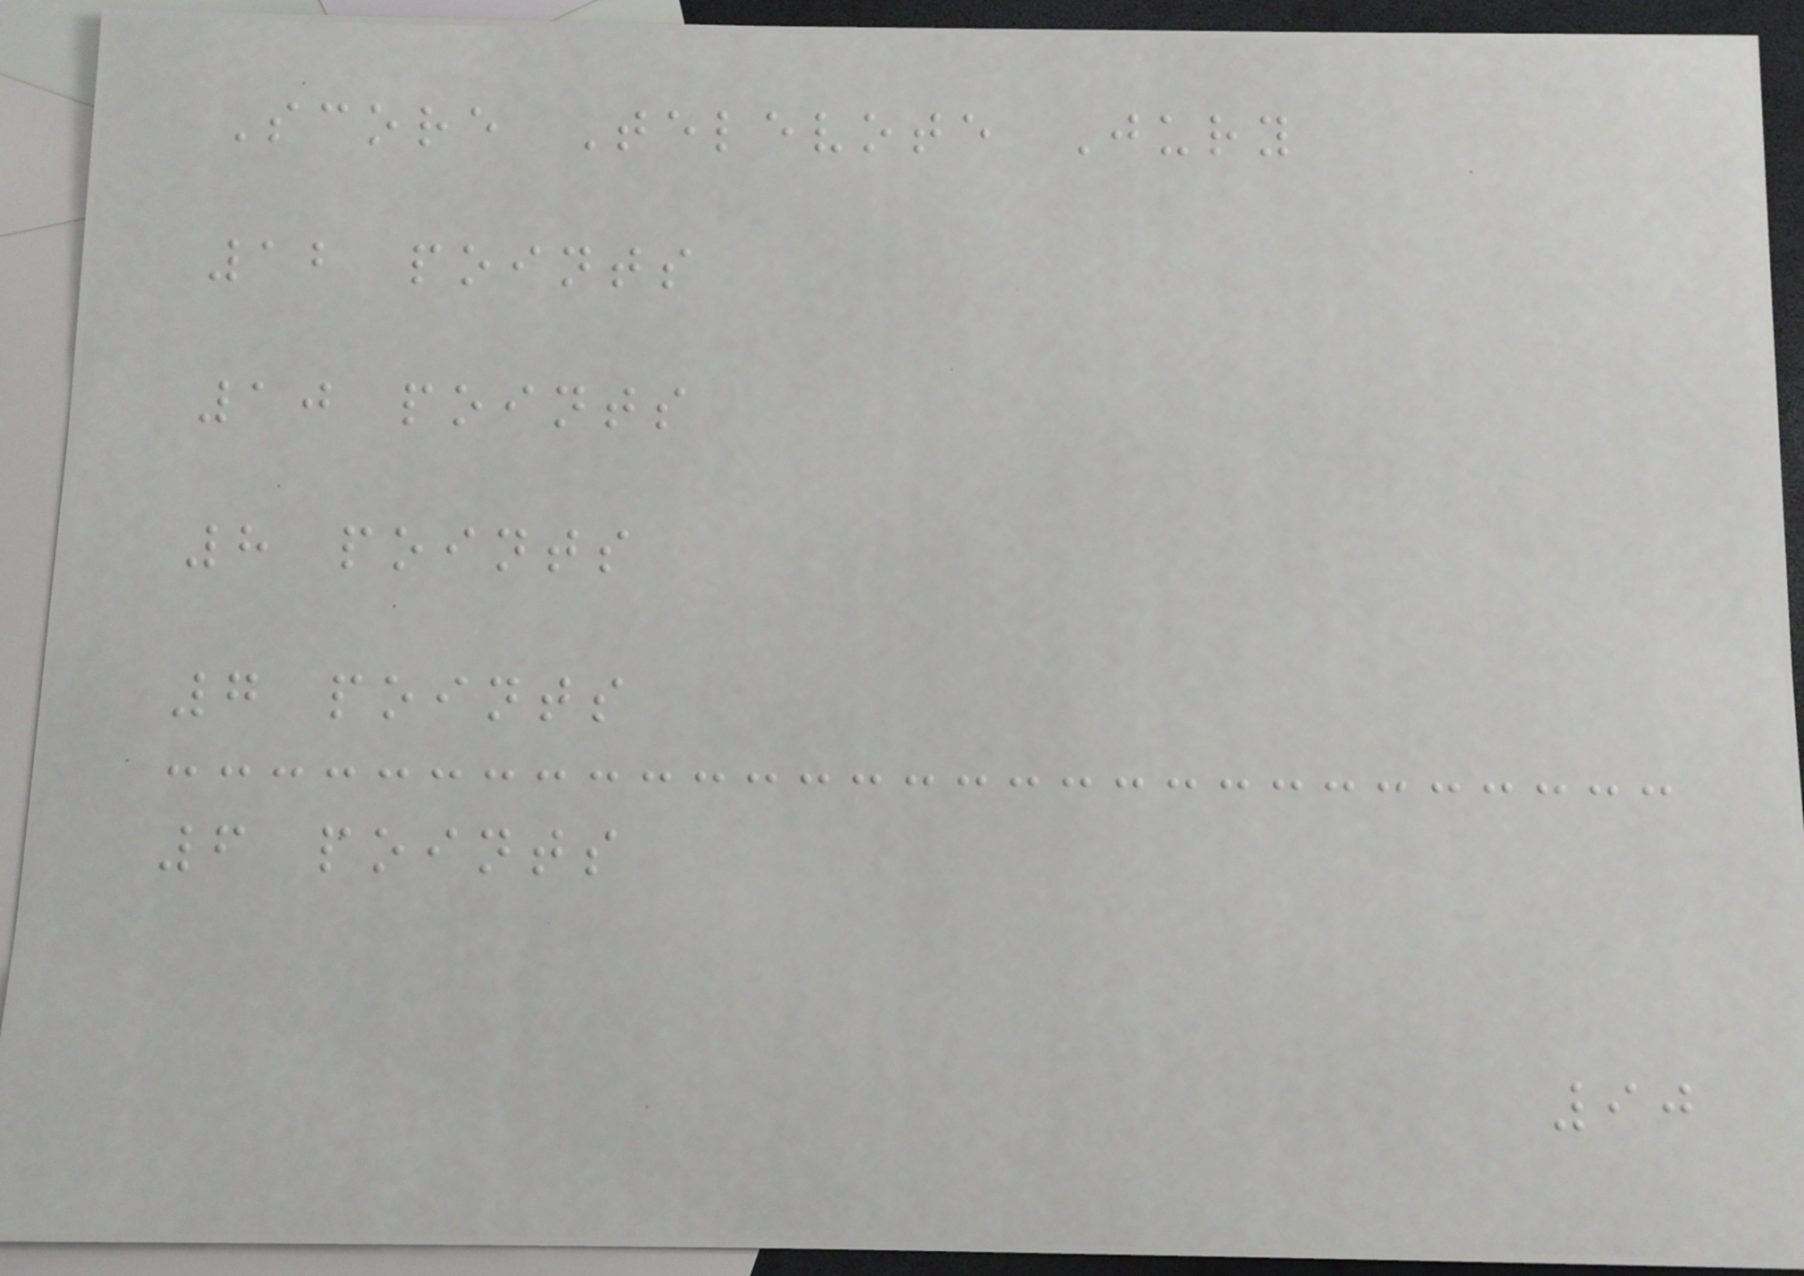Score Televote Jury
12 points
10 points
8 points
7 points
6 points
90
